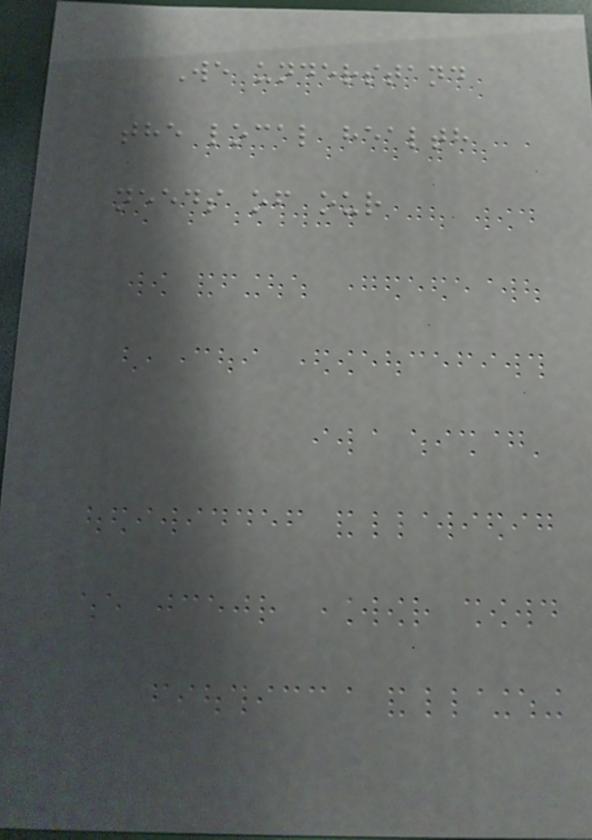We understand
the local health
needs of our
